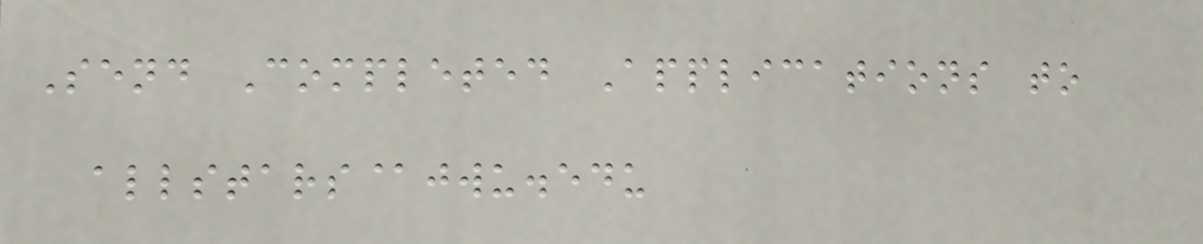Send Completed Applications to
allstars@jwu.edu
